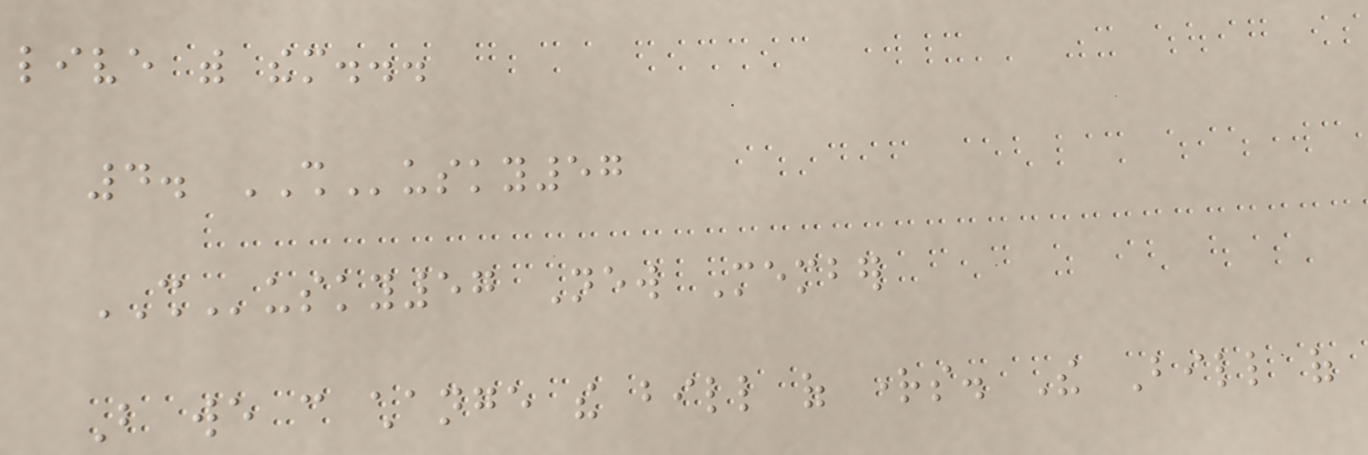live with them...
4. SHusky57
SHusky57 New Member
But we can change the bill of rights. The Bill of
